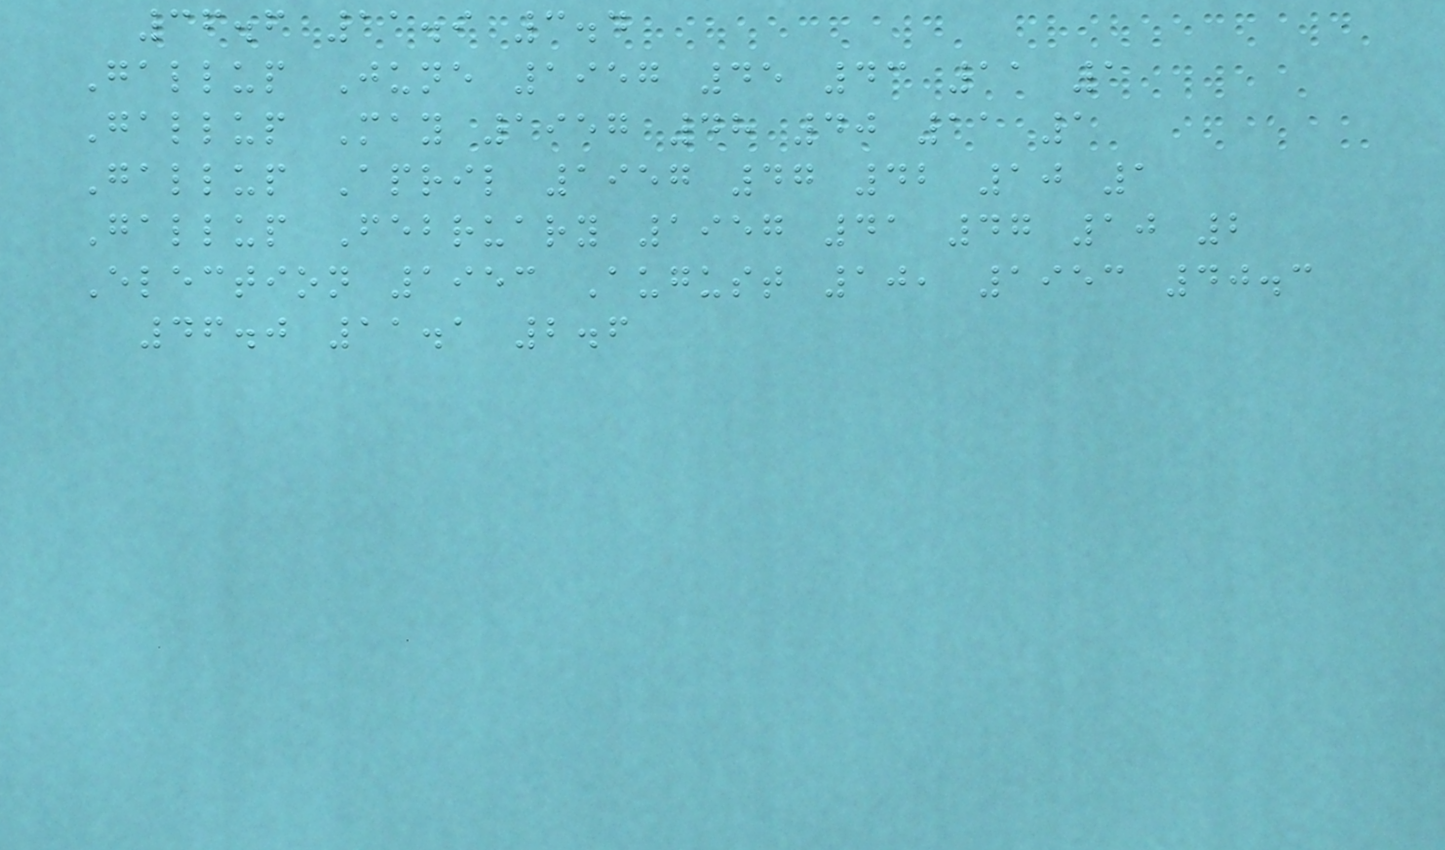36.6 11.9 3.4
Gallup June 1957 45 43 11 1
Gallup May 1957 48 40 11 1
Gallup April 1957 47 42 10 1
Gallup February 1957 41 47 10 2
Election 1953 August 10, 1953 40.3
46.0 11.1 2.6
